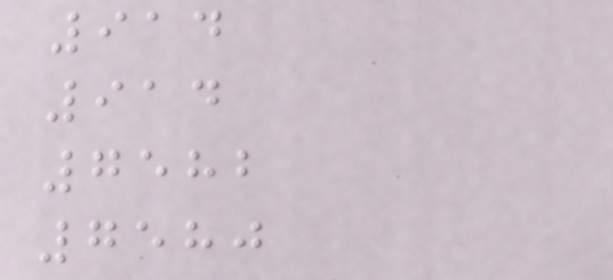914
914
7582
7580
